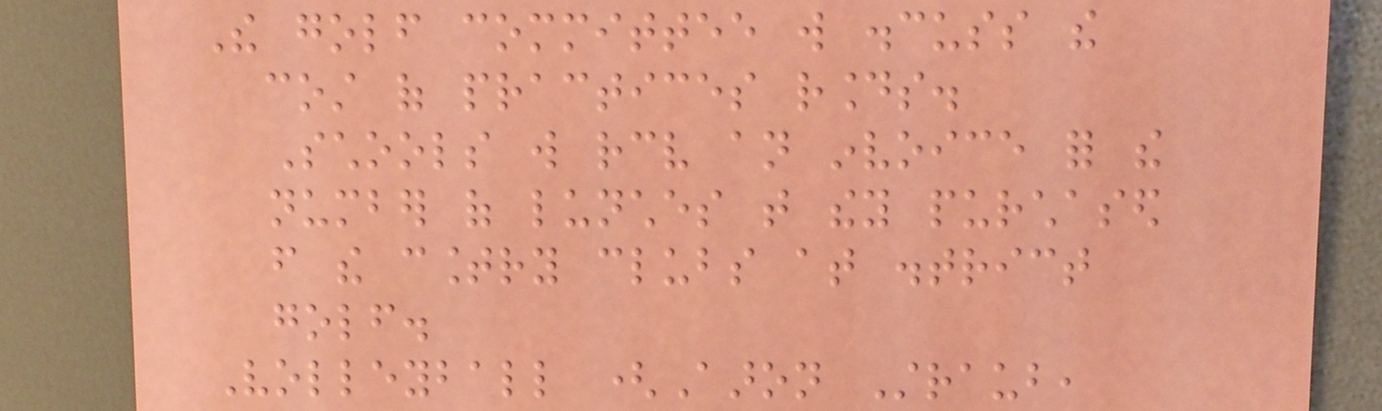The golf committee will discuss the
cost of practices rounds.
Schools will receive an invoice for the
number of lunches that they purchased
from the country clubs at district
golf.
Volleyball (Aaron Straub,
